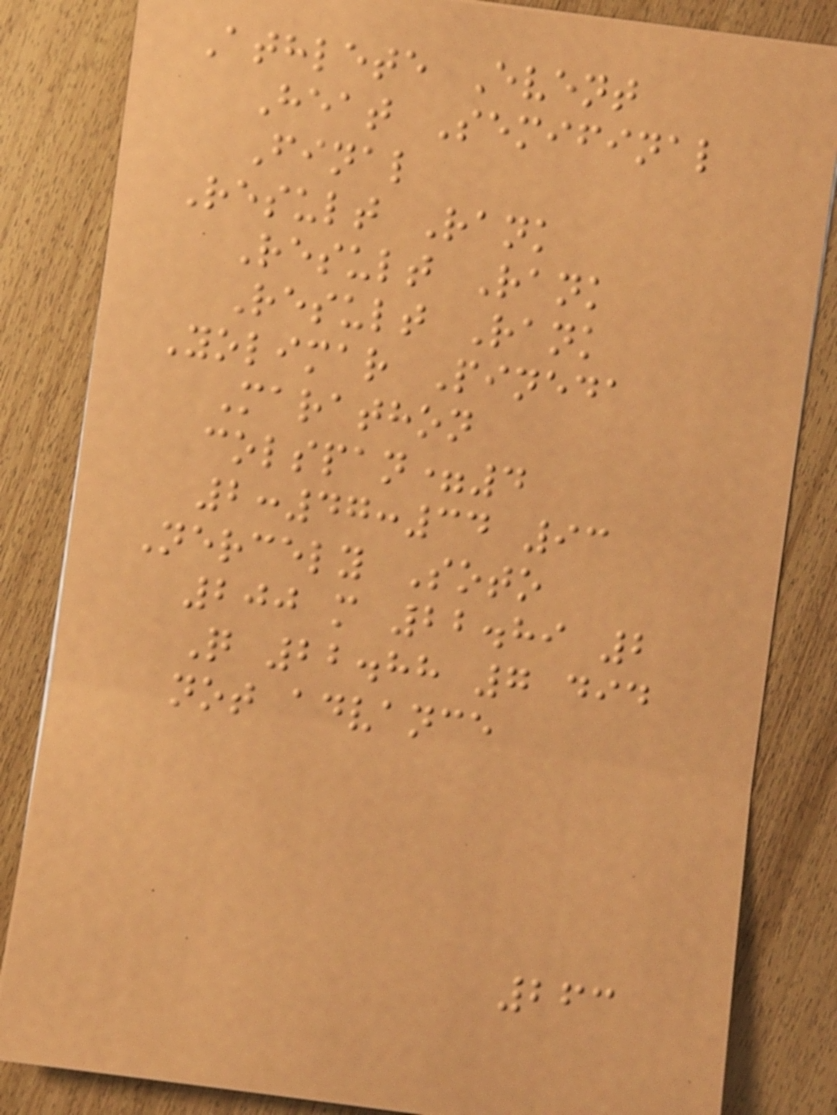Athlete Event
Heat Semifinal
Final
Result Rank
Result Rank
Result Rank
Yolimar Pineda
Marathon
colspan=4
2:47:34 93
Nercely Soto
200 m 22.89 2
Q 22.88 7 did
not advance
263
